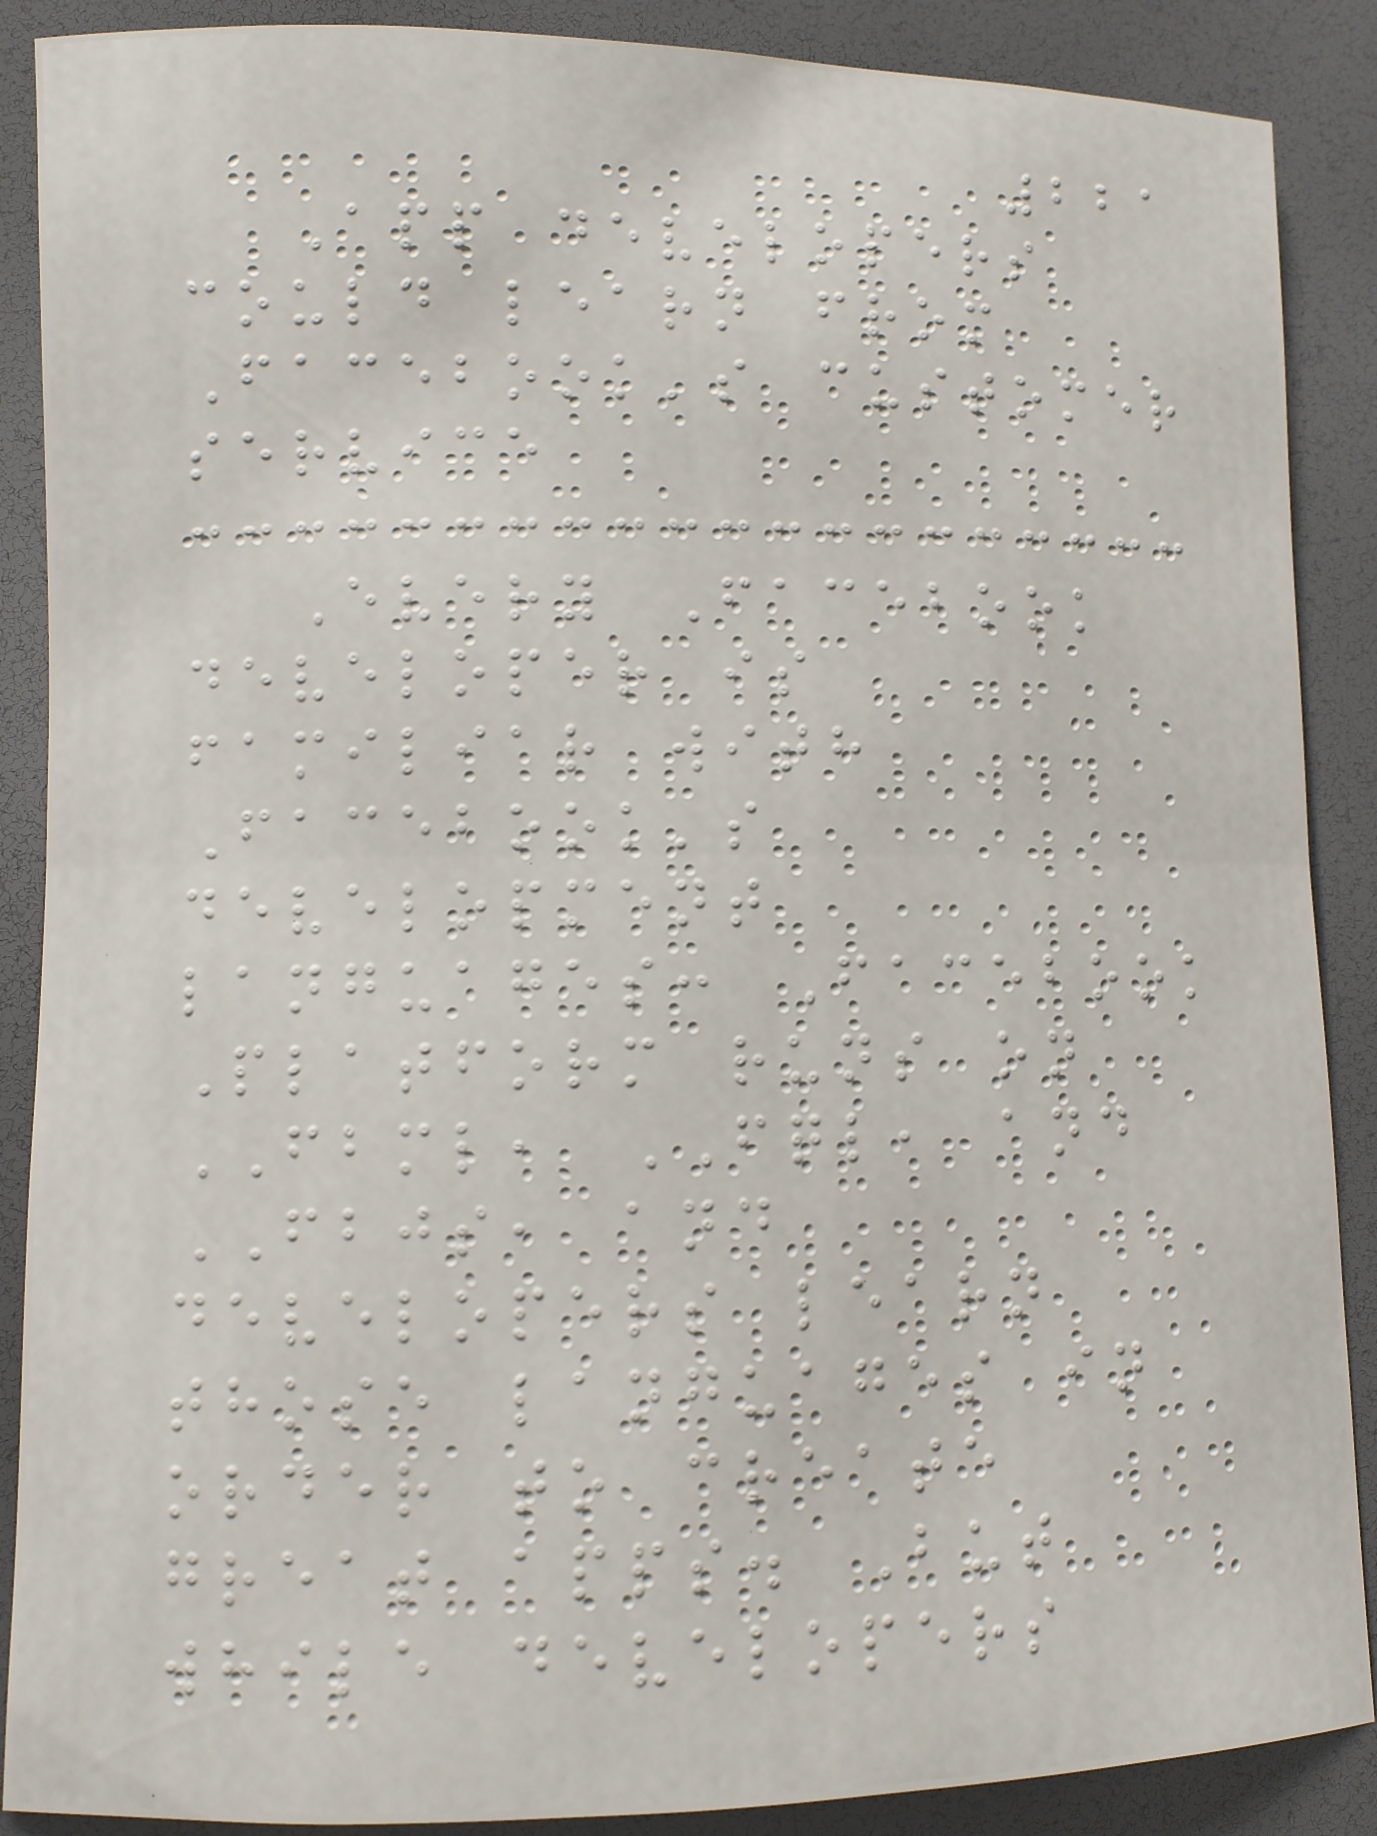221
App developers
could learn from
Facebook's customer
service
Every Facebook
developer is
familiar with
Facebook's
development
languages: Facebook
Platform runs on
FBML, FQL, and
FBJS, and
developers learn
those languages in
order to create
great apps. But
while developers
